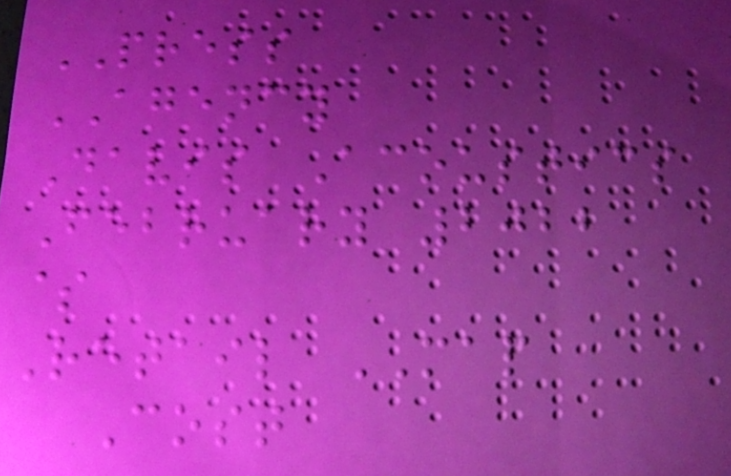PRESS
AGENCY
Davis Acoustics
February 2022
$
Retail MAP
Cost
